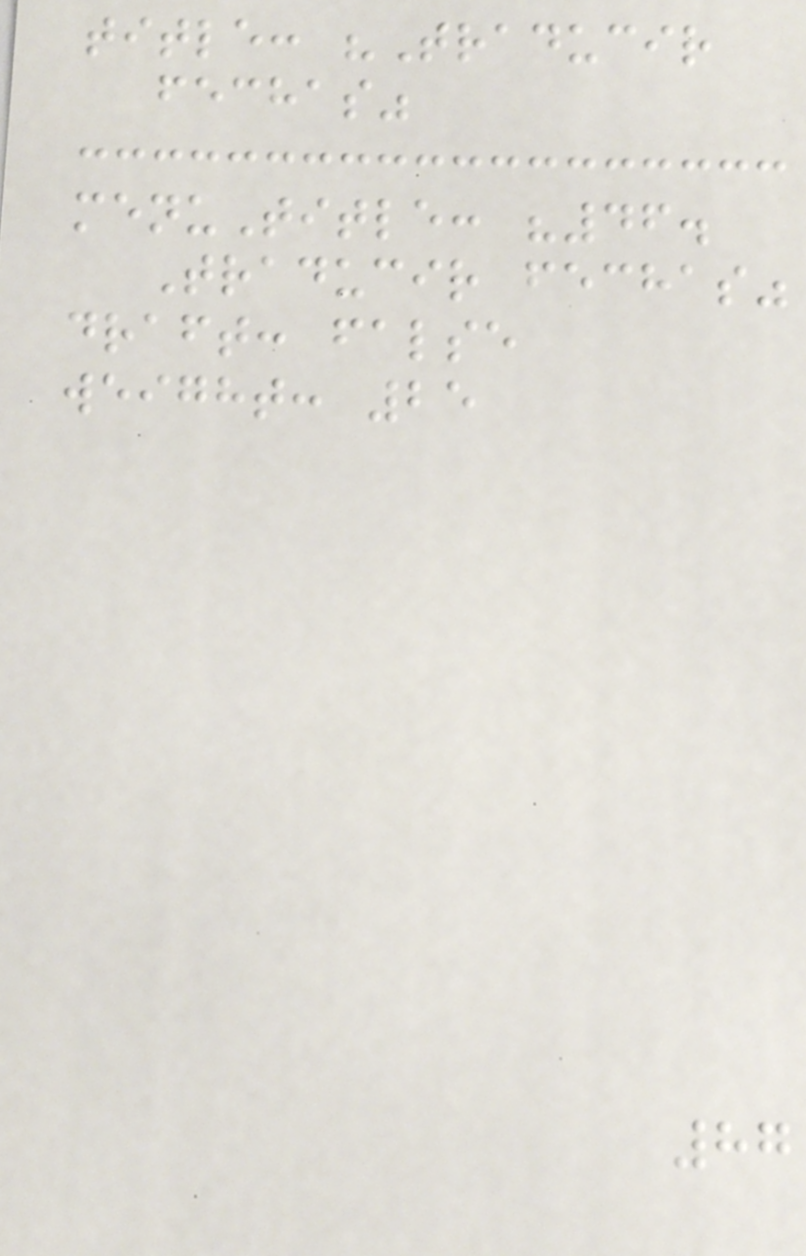title: "Traducir
fechas"
menuTitle: "46.
Traducir fechas"
draft: false
weight: 25
87
